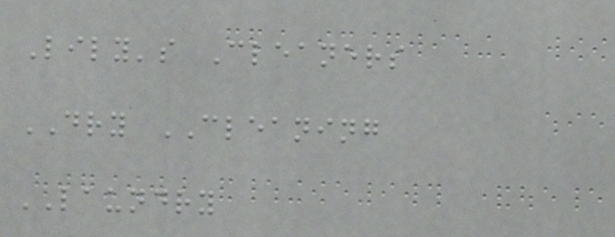Lily's Cleaners
DRY CLEANING
LAUNDRY
